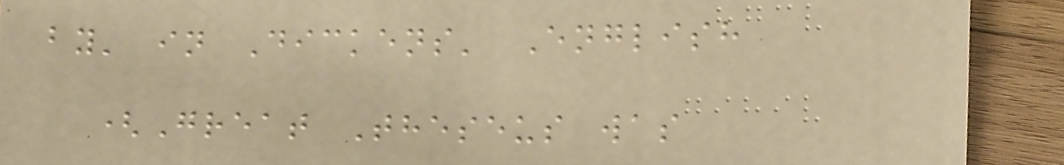by' in Dickens' English
(Great Theseus was
